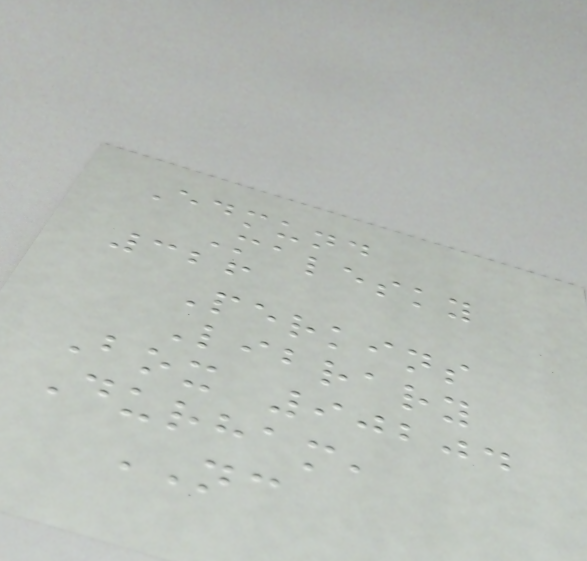Edmund
Malesky
326
Perkins
Library
Box 90204
Durham,
NC
